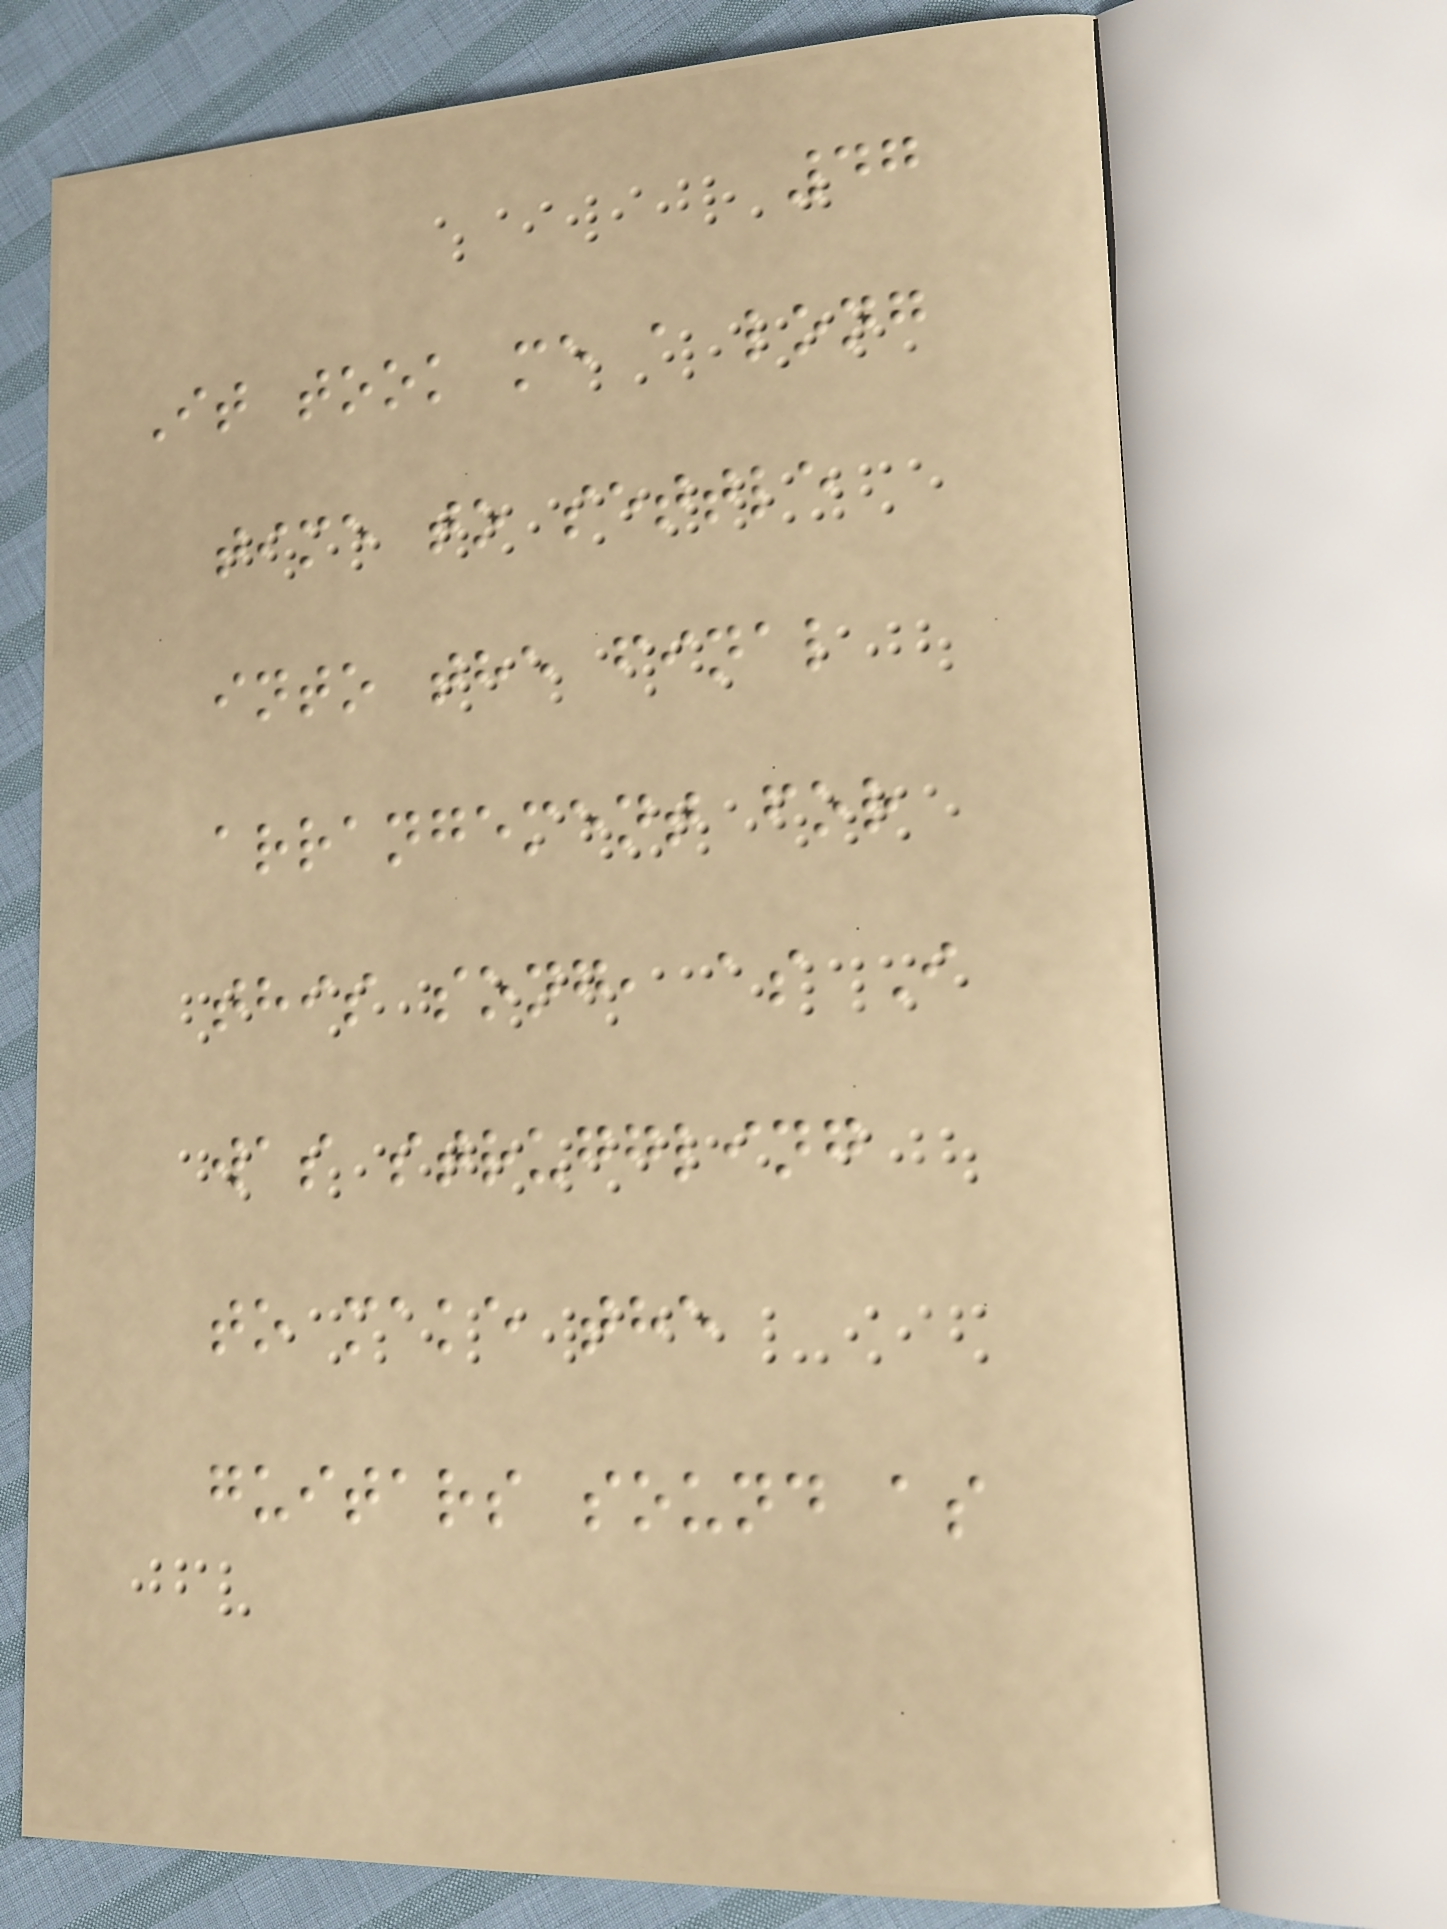47
It took me a long
time to settle
into the final
arrangement for
this song, as I
was struggling
to make the
guitars sound as
